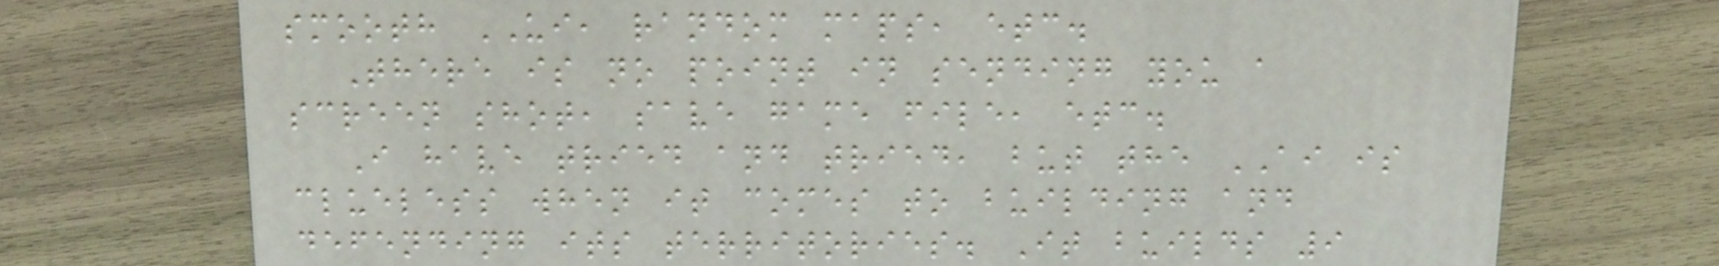smooth UI, random maps, etc.
There is no point in sending you a
screen shot, save game file, etc.
I have tried and tried, but the AI is
clueless when it comes to building and
defending its territories. It builds 9
